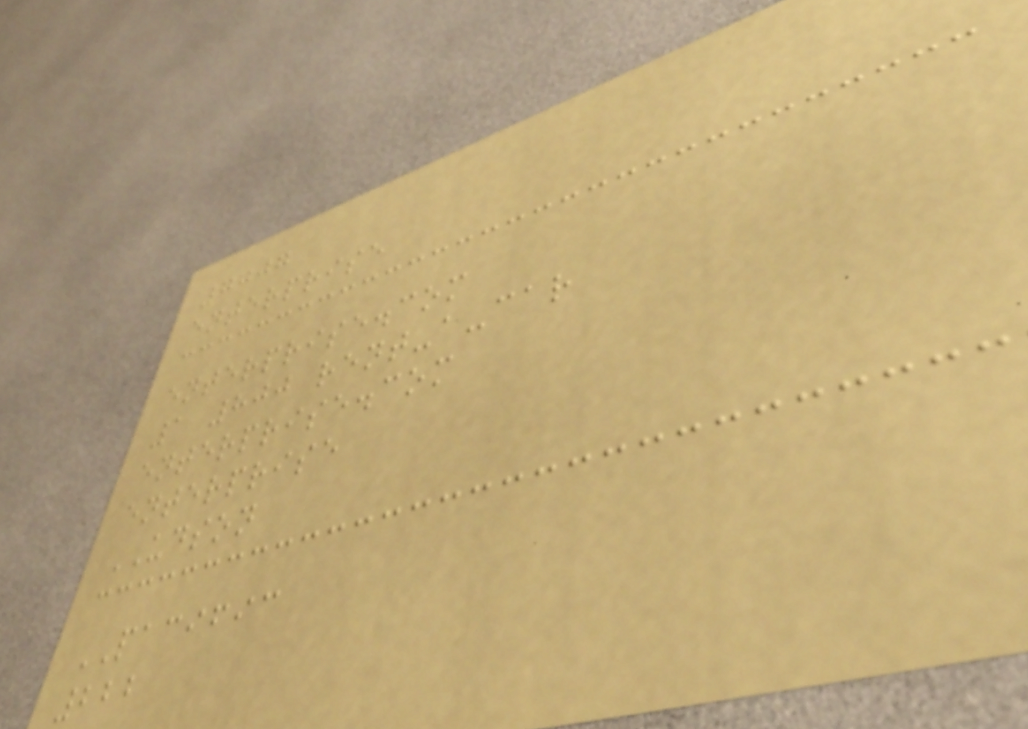7007
enterprise
enterprise.com
1 800 rent-a-car
enterprise.com
enterprise
UDSON
PACIFIC
222
